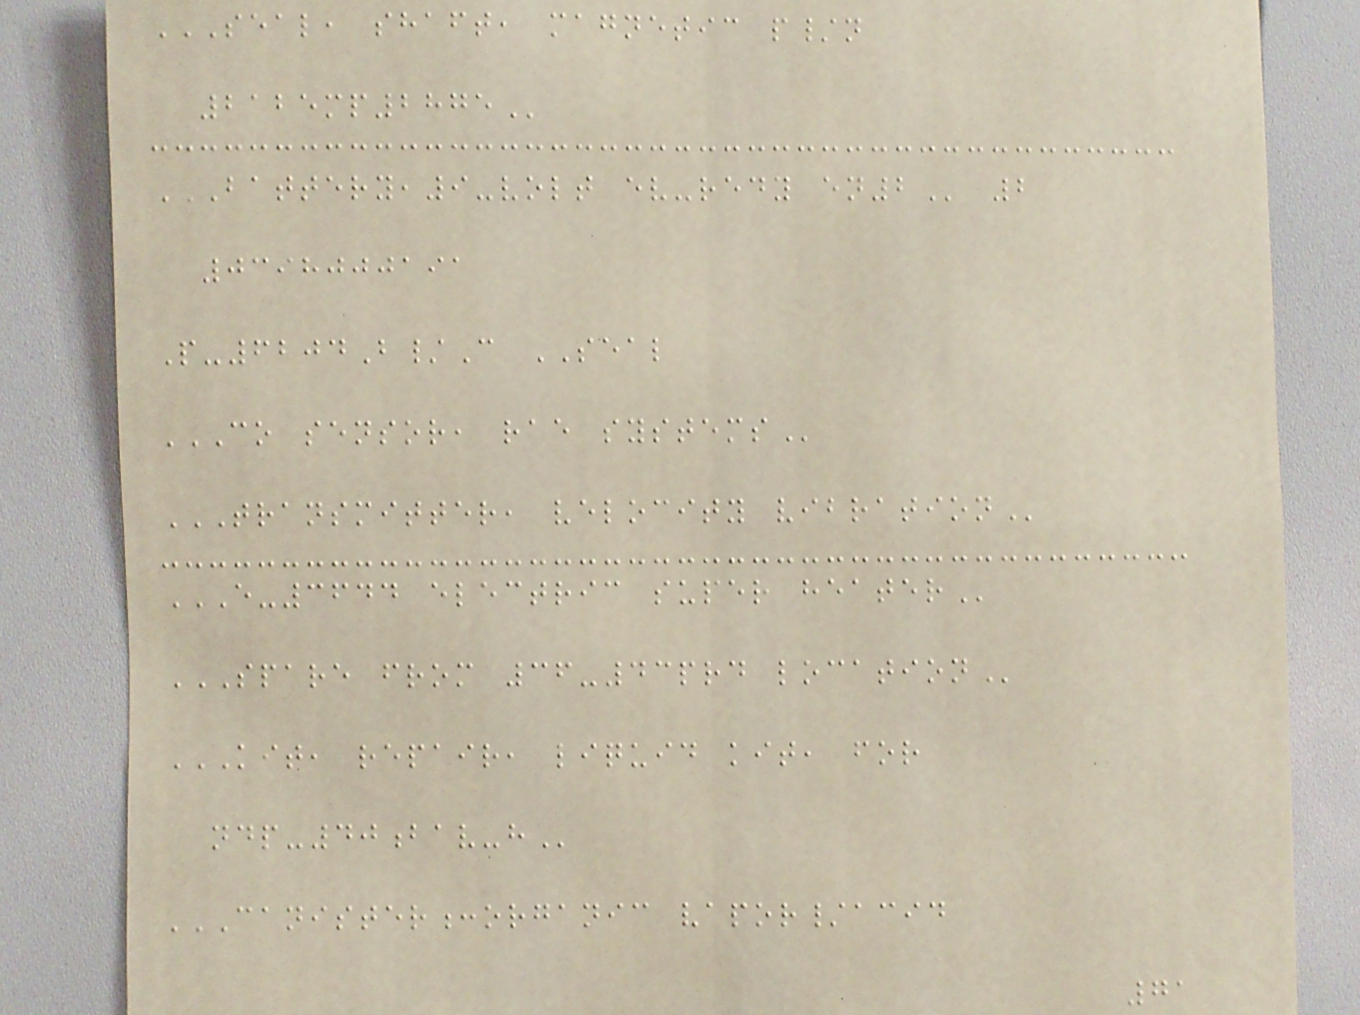SEAL, SHAFT, MAGNETIC P/N
2125MP2875
BATTERY,9-VOLT EV-REDY EN2 2
0398000191
P-6204B/C SEAL
CO SENSOR, RAE SYSTEMS
TRANSMITTER, VELOCITY VIBRATION
E-3644 ELECTRIC SUPER HEATER
SPARE FROM 36-43PRD LOCATION
KIT, REPAIR, LIQUID KIT, FOR
NDP-40BAV-H
CANISTER:ORGANIC VAPOR/ACID
71
